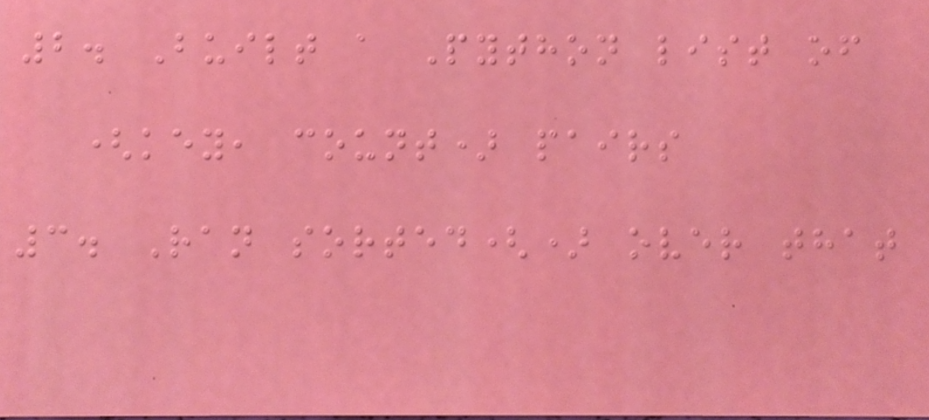2. Built a Python list of
(key, count) pairs
3. Ran sorted() over that
